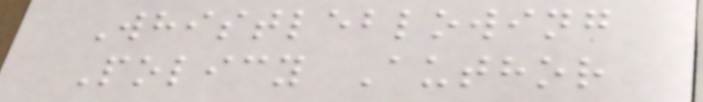Whistleblowing
Policy Author
